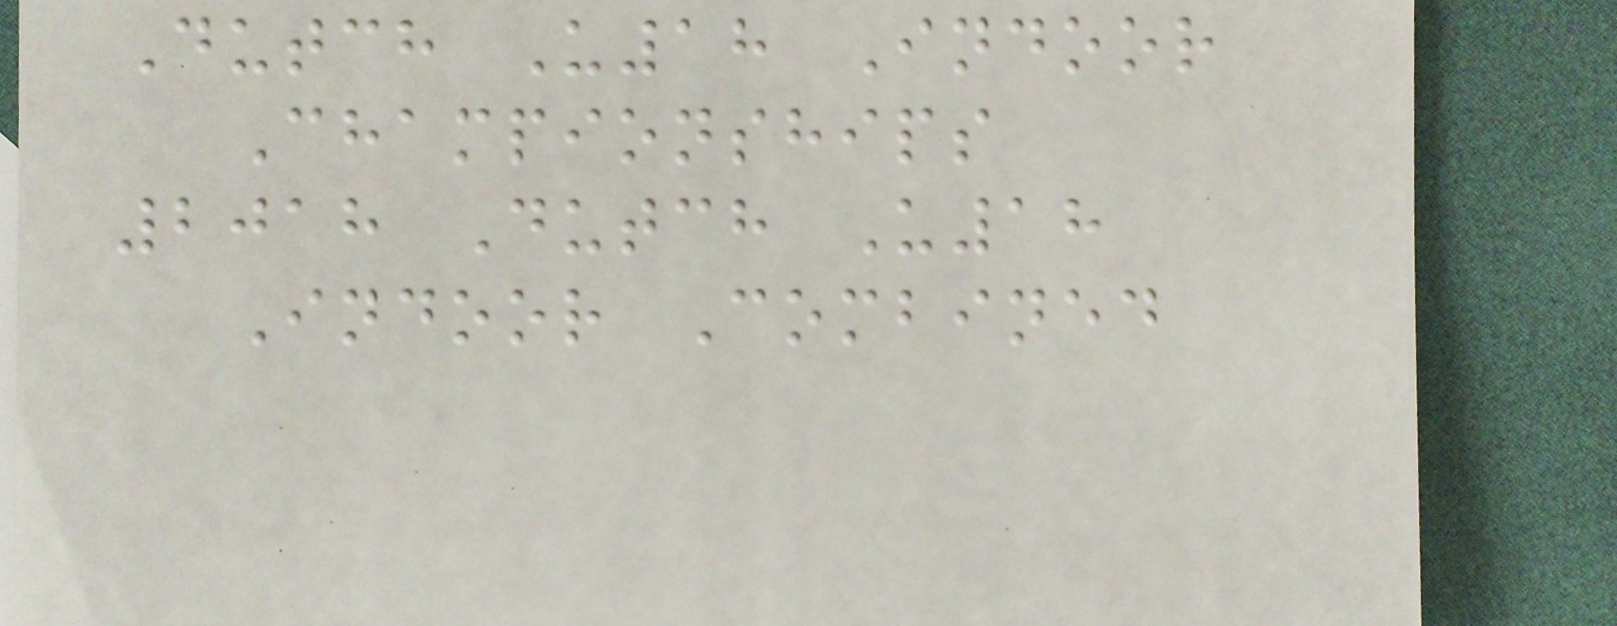Dutch U18 Indoor
Championships
2018 Dutch U18
Indoor Combined
